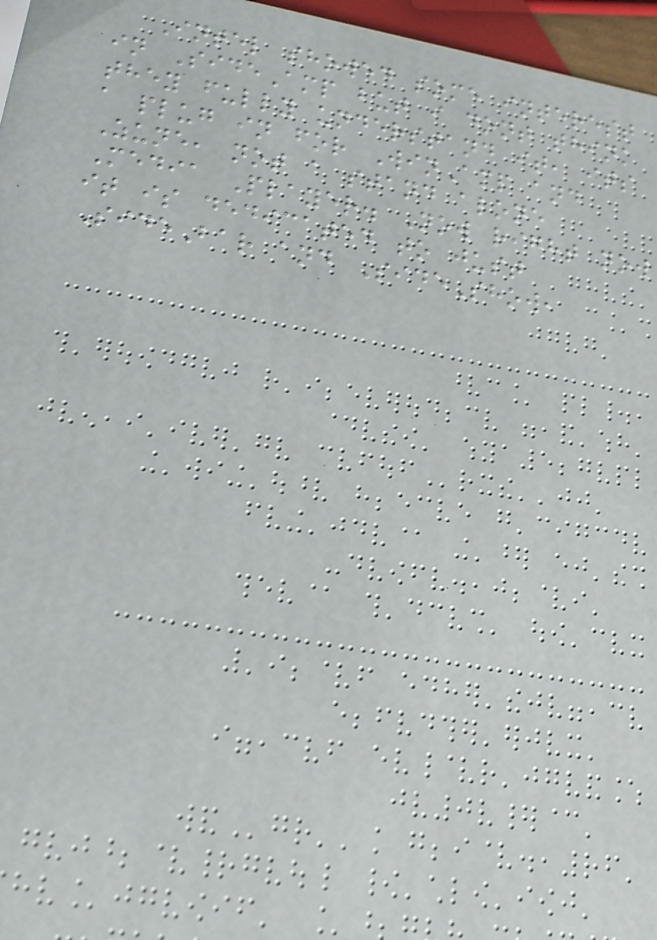Intel showed some interest
in SideAmp but i dont think
they fully understand it, its
a plug in for WinAmp and
Zune, not a stand alone
Media Player. Now right now
it is dedicated to just
SideBar and SideShow,
